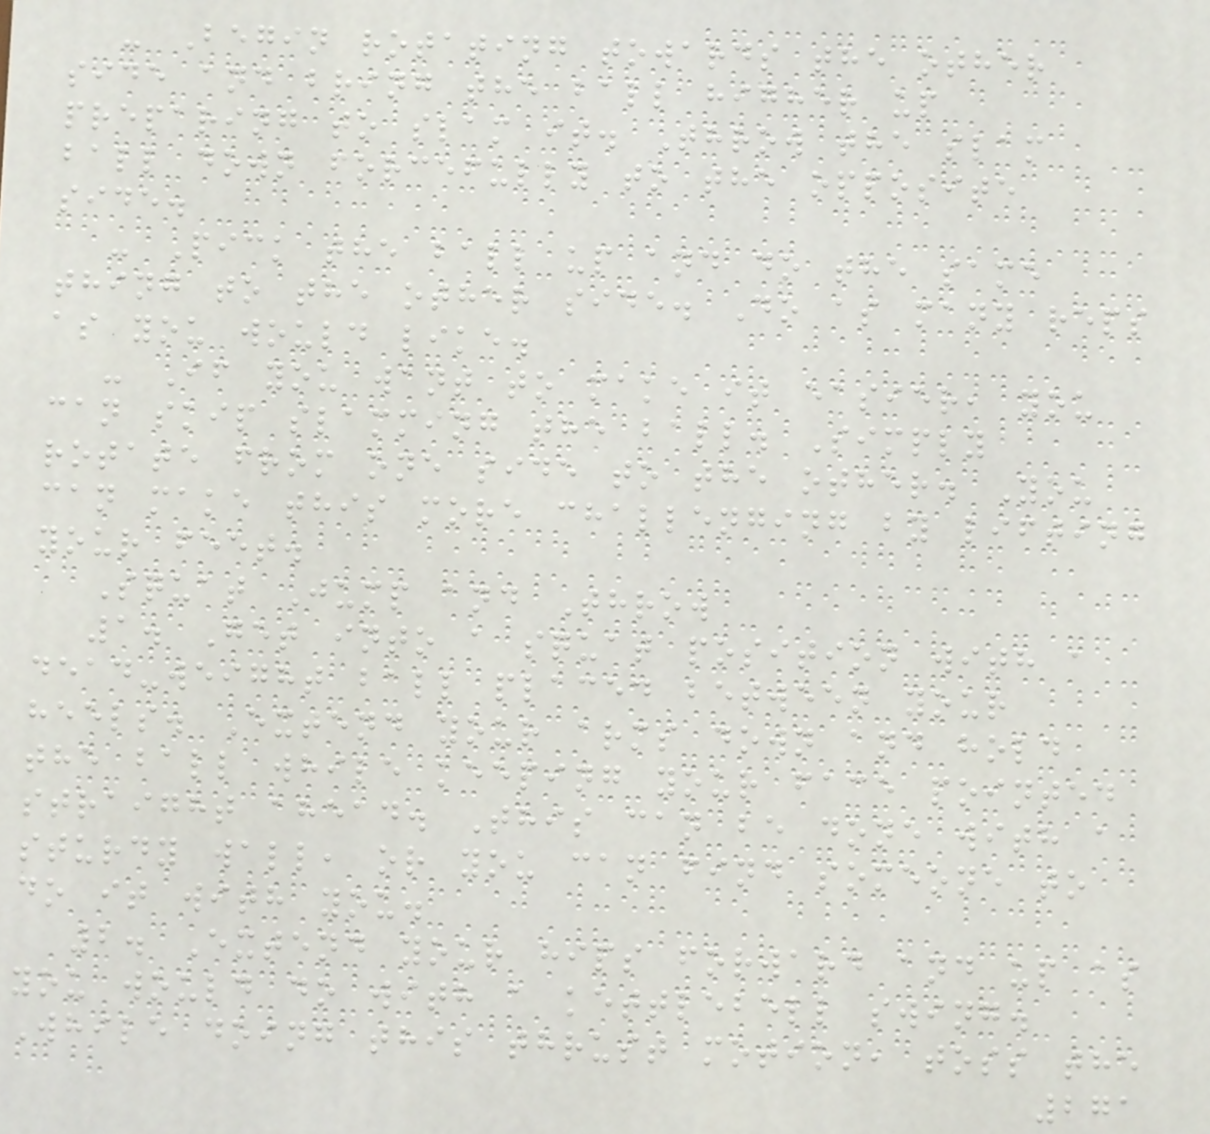- Begin rotating towards the other
side and bring the ball higher up
preparing to slam it. Throw the slam
ball down forcefully to the opposite
side.
- Pick the ball up and do the same
thing to the other side. Do as many reps
as you would like.
- If you want to make it easier, you
can skip slamming the ball. Simply
rotate from one side to the other. You
can make this more challenging by lifting
your feet.
Squat Jump and Throw
1. Get into a squat position with a
dead-weight ball placed between your
heels. Extend your arms down and hold
the ball while keeping your face pointed
straight ahead. This can be done with a
sturdy wall, or you can find someone to
do it with you.
2. Extend your hips forward and up as
you would do with a kettlebell swing.
While doing this thrust motion, toss the
271
